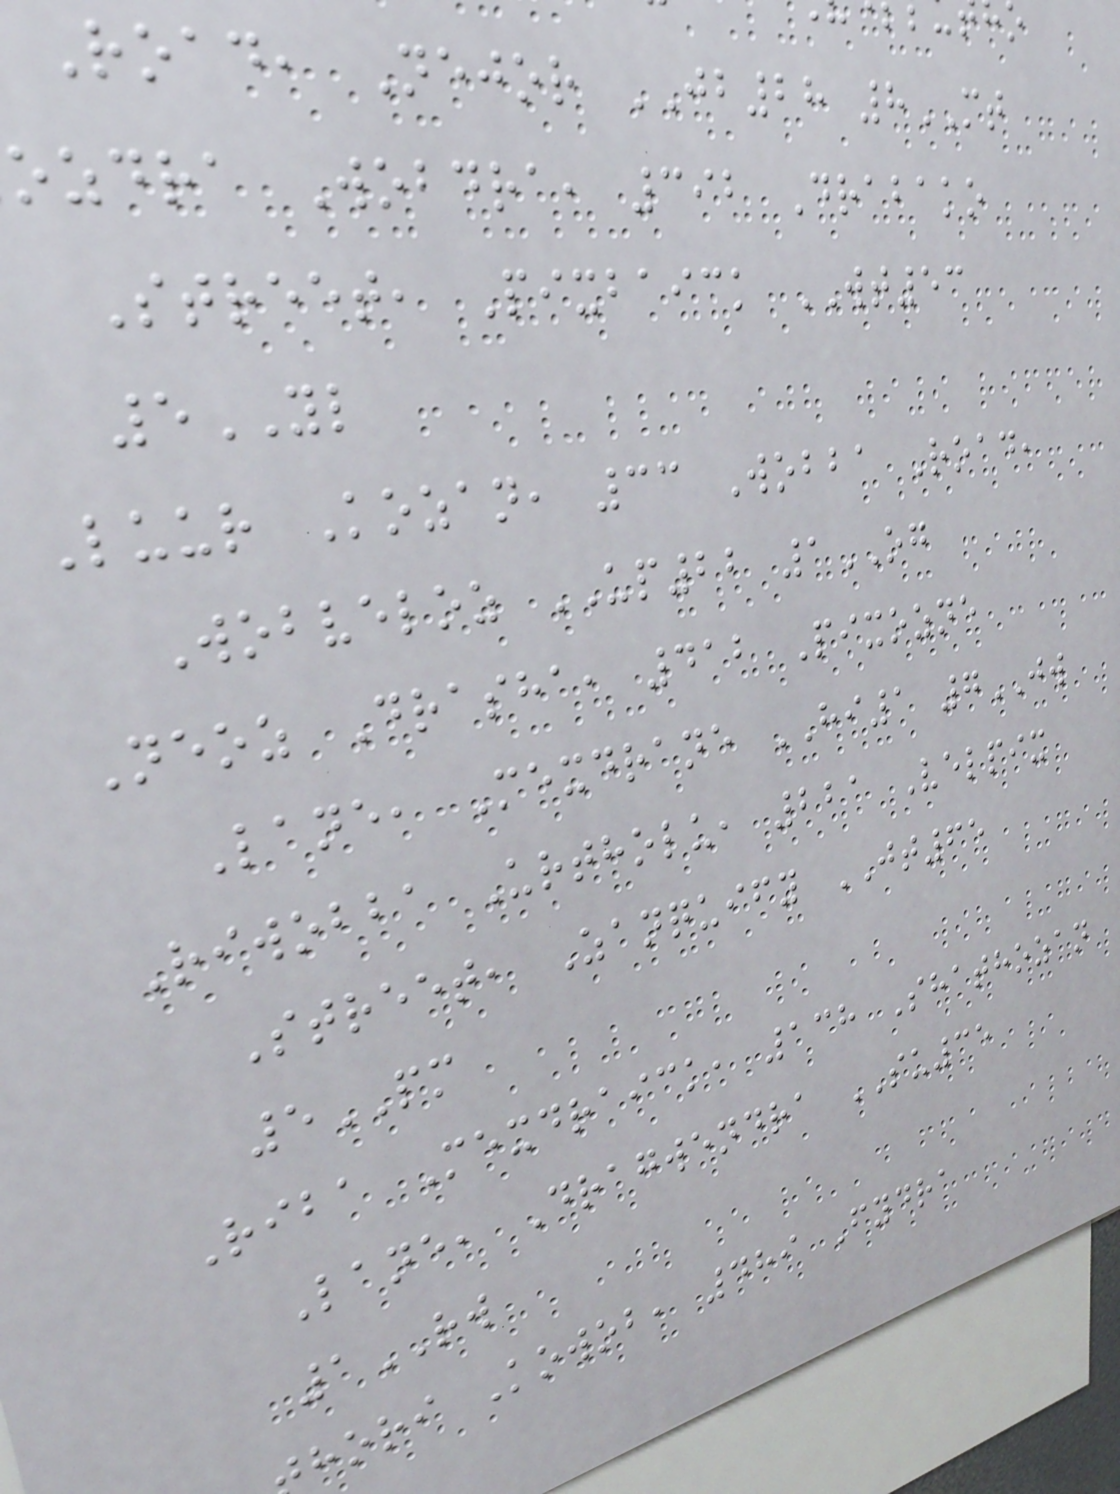Road, Nejor JB28 8MT
ozdra Wobdra, 392 Drabako
Street, Pixbaick WT53
5YL
Luur Kozan, 33 Wobba Road,
Wobveloz UP22 1OG
Neoz Drasha, 412 Pixozne
Lane, Mexdrane HI1 7JW
Riwobba Urtholu, 221 Velpix
Street, Zanquify JT65
5PM
Riba Mexdraick, 138 Shathozan
Lane, Dragwendra SU35
1RW
hori Kowob, 489 Fydra
